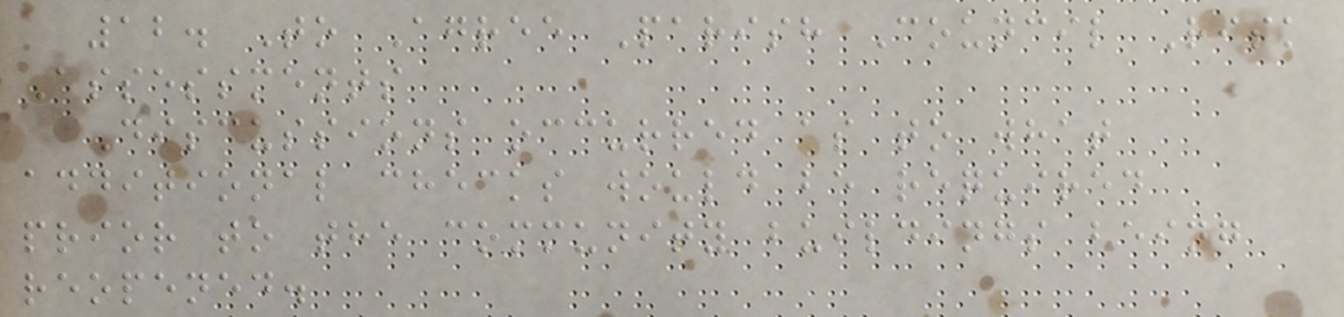12. To Agree Parish Council Risk
Assessments
Discussions occurred as to what
additional checks would be required
prior to the community buildings being
reopened.
